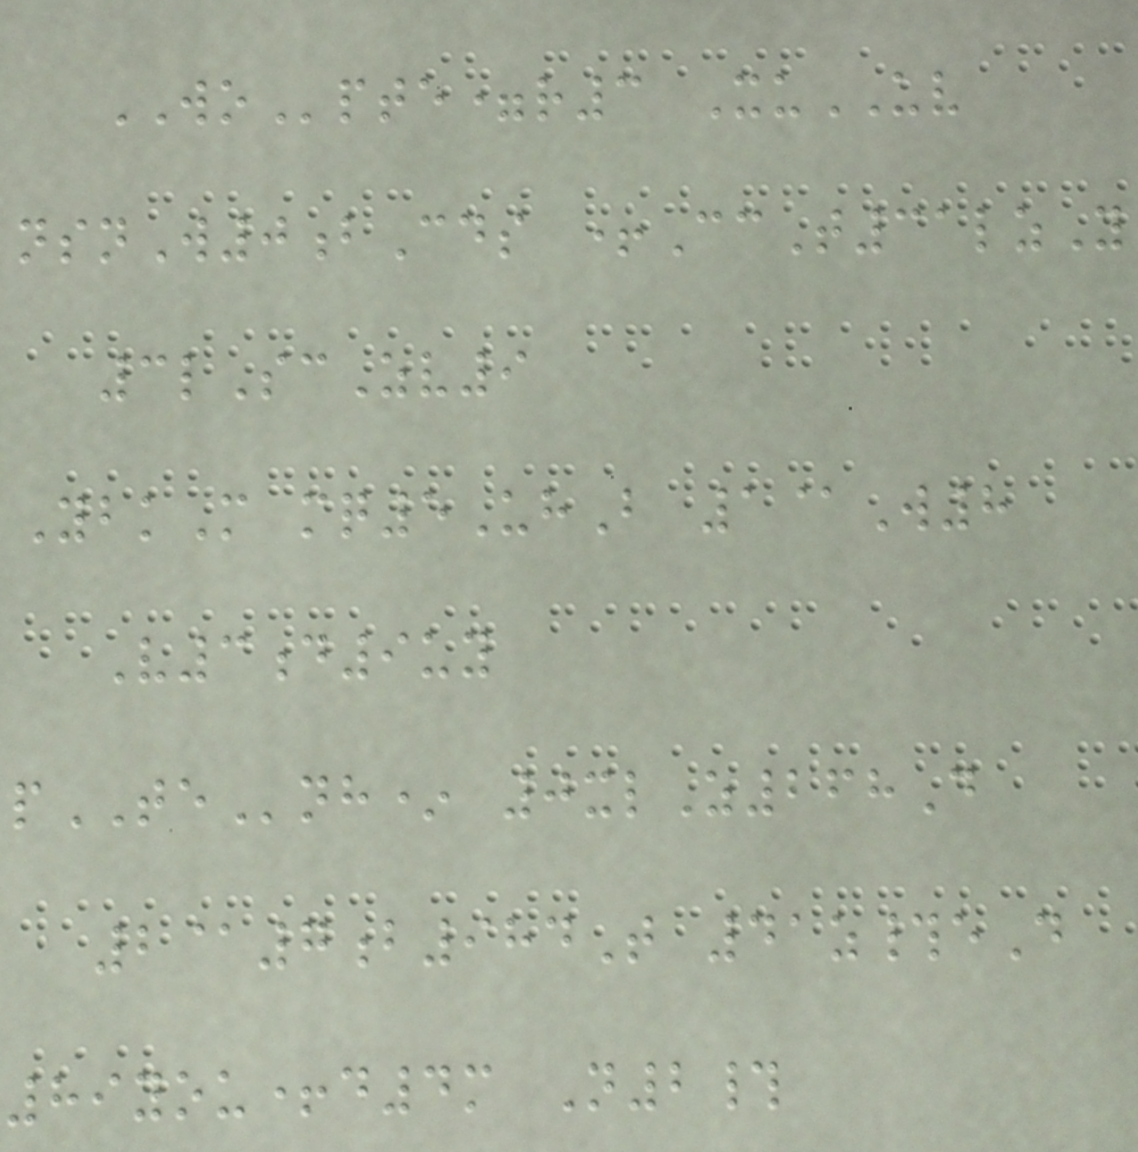WOpte=r3 XuUV
nsnW0bCds +CcT31lzY
3lScZv9
YbkM mq5UhB 1@W8
V3d9uy
pTEnh* 0xlZ268D
2@7b984T 41z#eD
89you+d4m N2#
